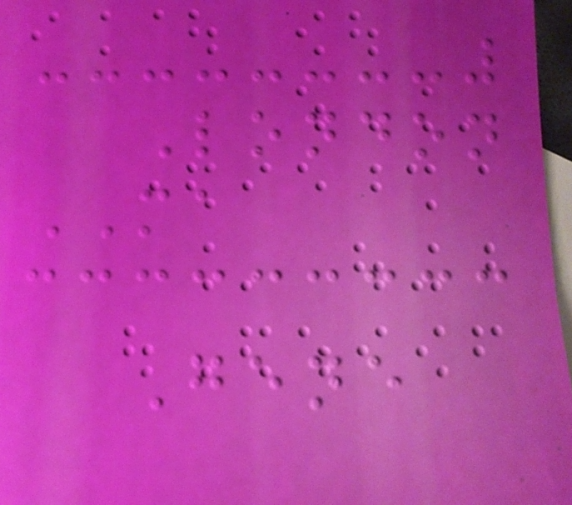London
MA
Gene
